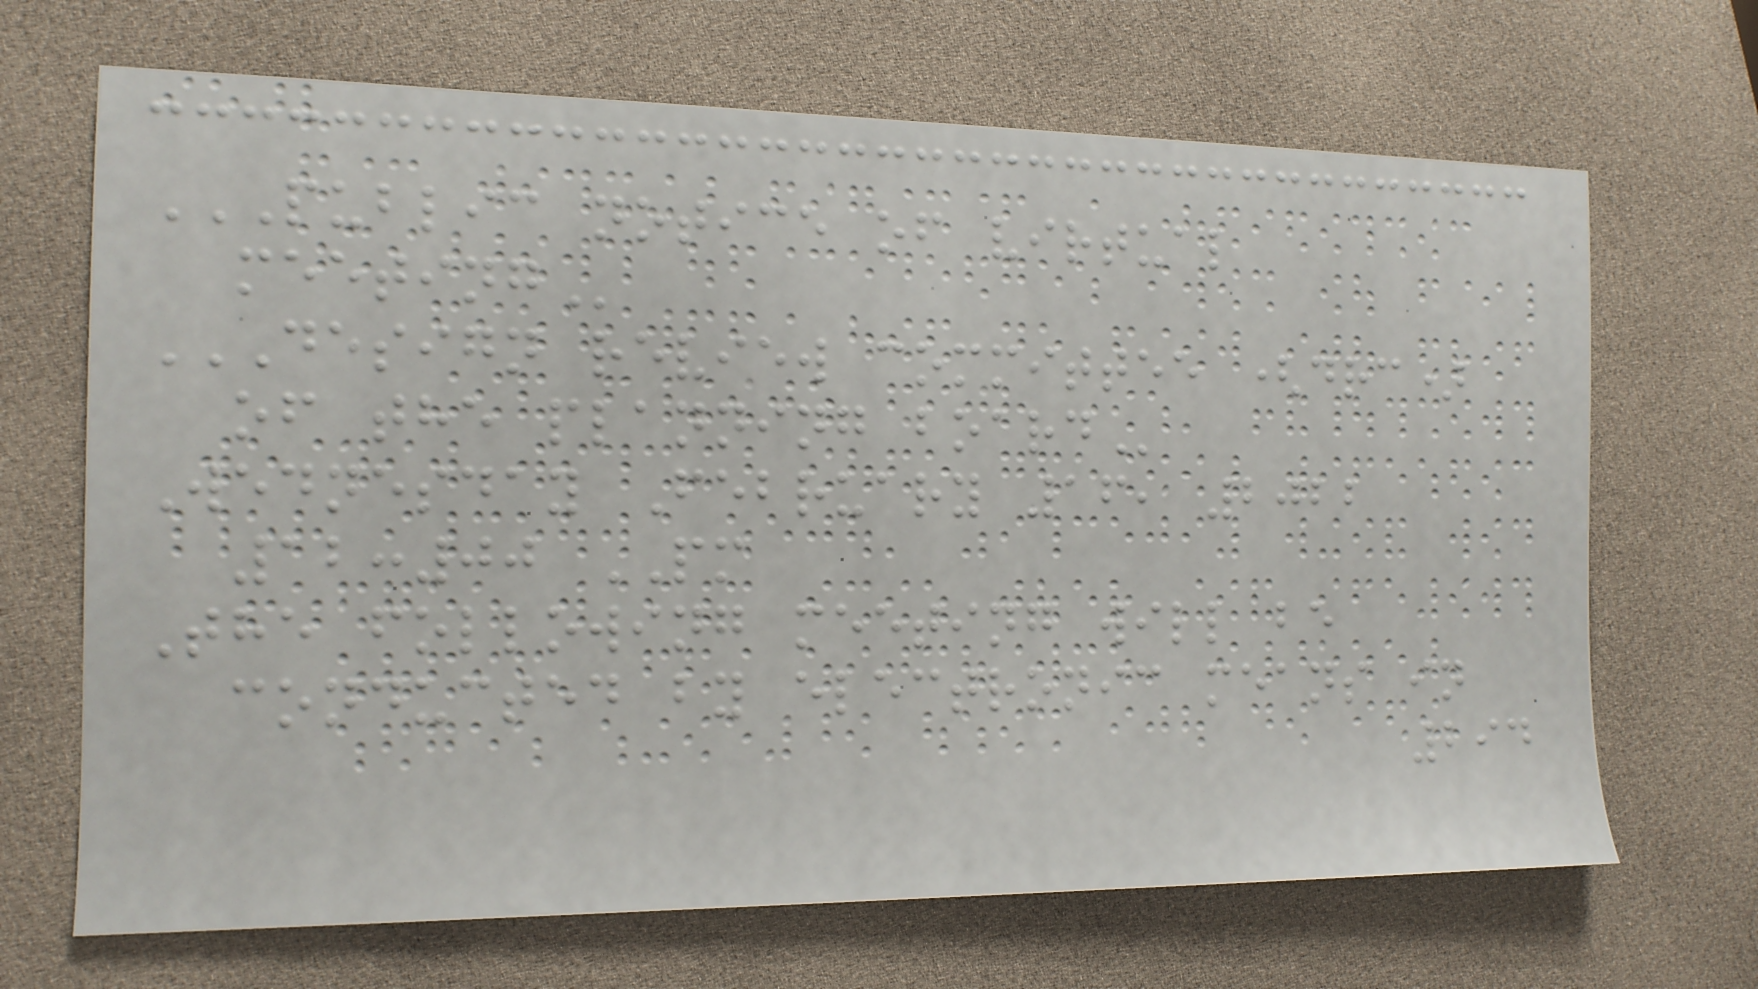PUBLIC NOTICE OF VIRTUAL
MEETING
DESIGN REVIEW COMMITTEE (DRC)
OF THE PLANNING BOARD
Wednesday February 16, 2022
12:00 PM
The following meeting will be
conducted by electronic means in
294
